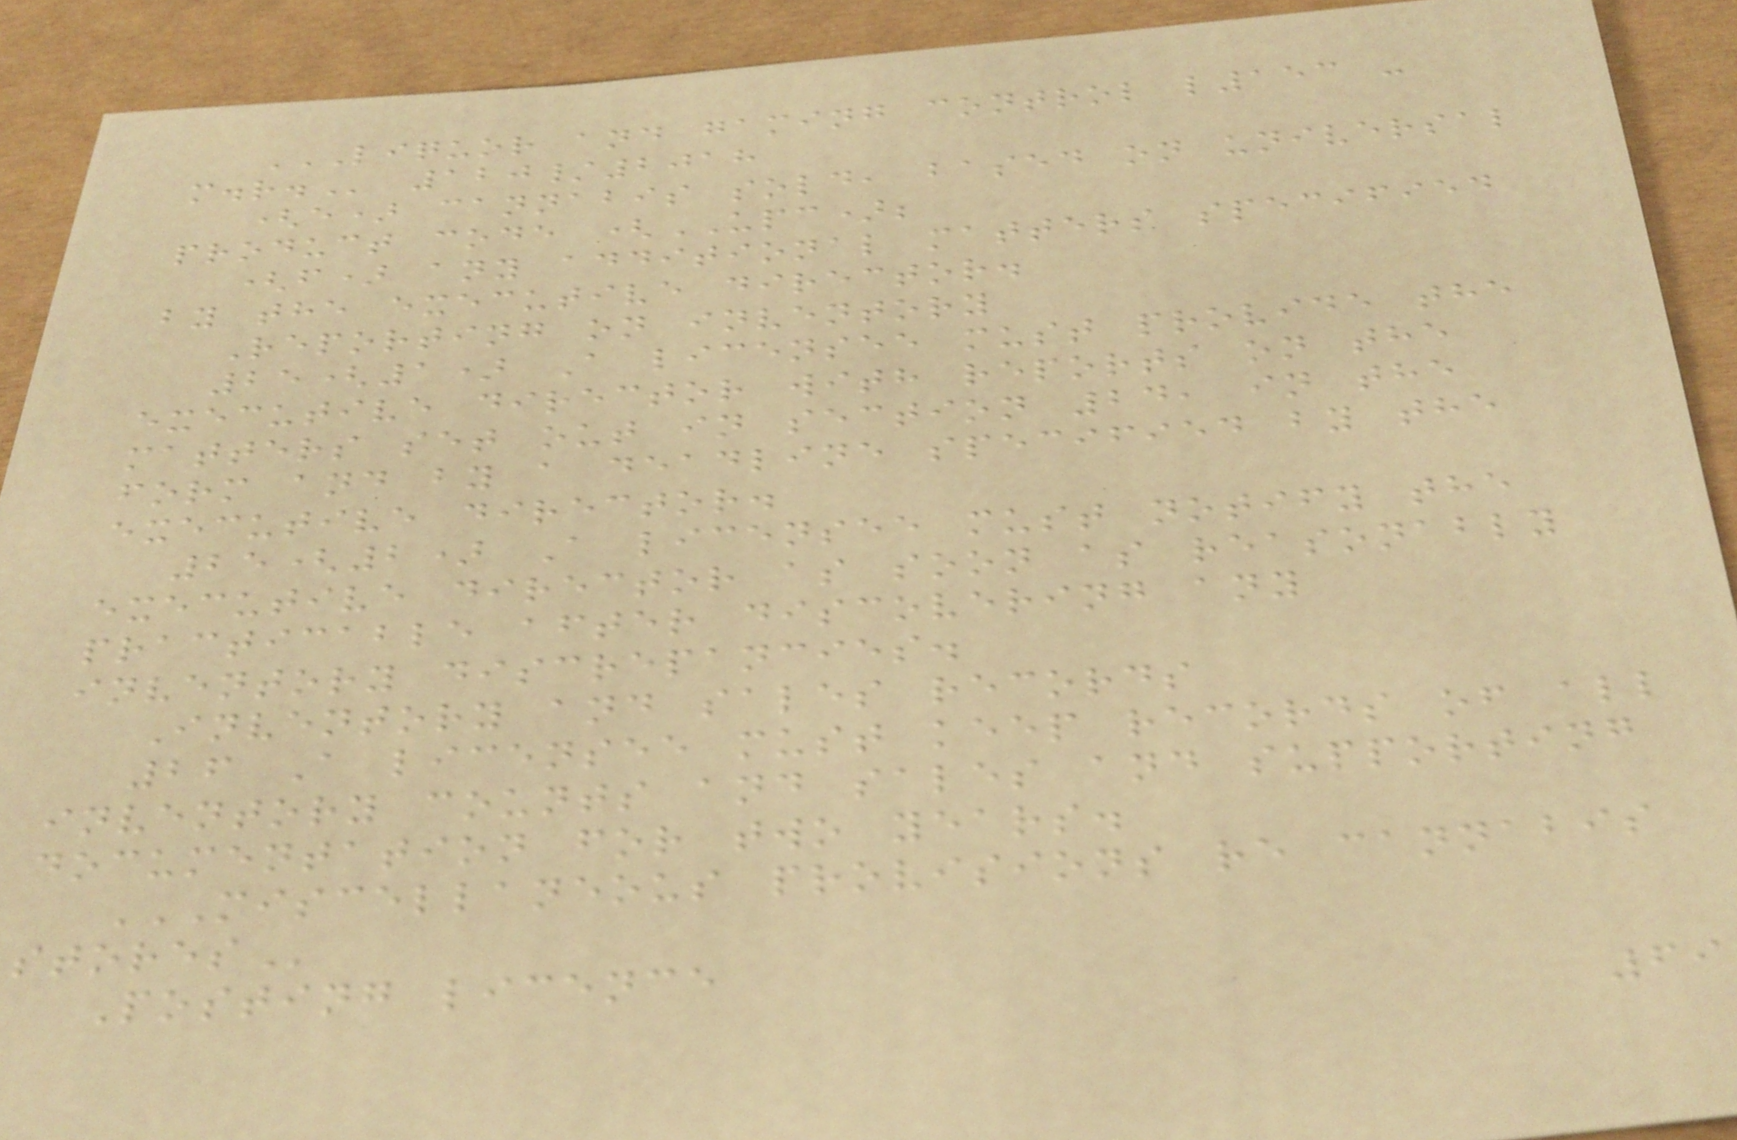LIQUOR AND GAMING CONTROL L153 -
M.R. 120/2018
(e) cannabis sold, based on universal
product code (UPC);
(f) any additional matters specified
by the executive director.
Reporting on inventory
25(1) A licensee must provide the
executive director with reports on the
matters set out in section 24, in the
form and by a deadline specified by the
executive director.
25(2) A licensee must notify the
executive director as soon as reasonably
practicable after discovering any
inventory discrepancies.
Inventory and sales records
26 A licensee must keep records of all
inventory counts and sales and supporting
documentation for two years.
MISCELLANEOUS PROVISIONS RE CANNABIS
STORES
Posting licence
69
